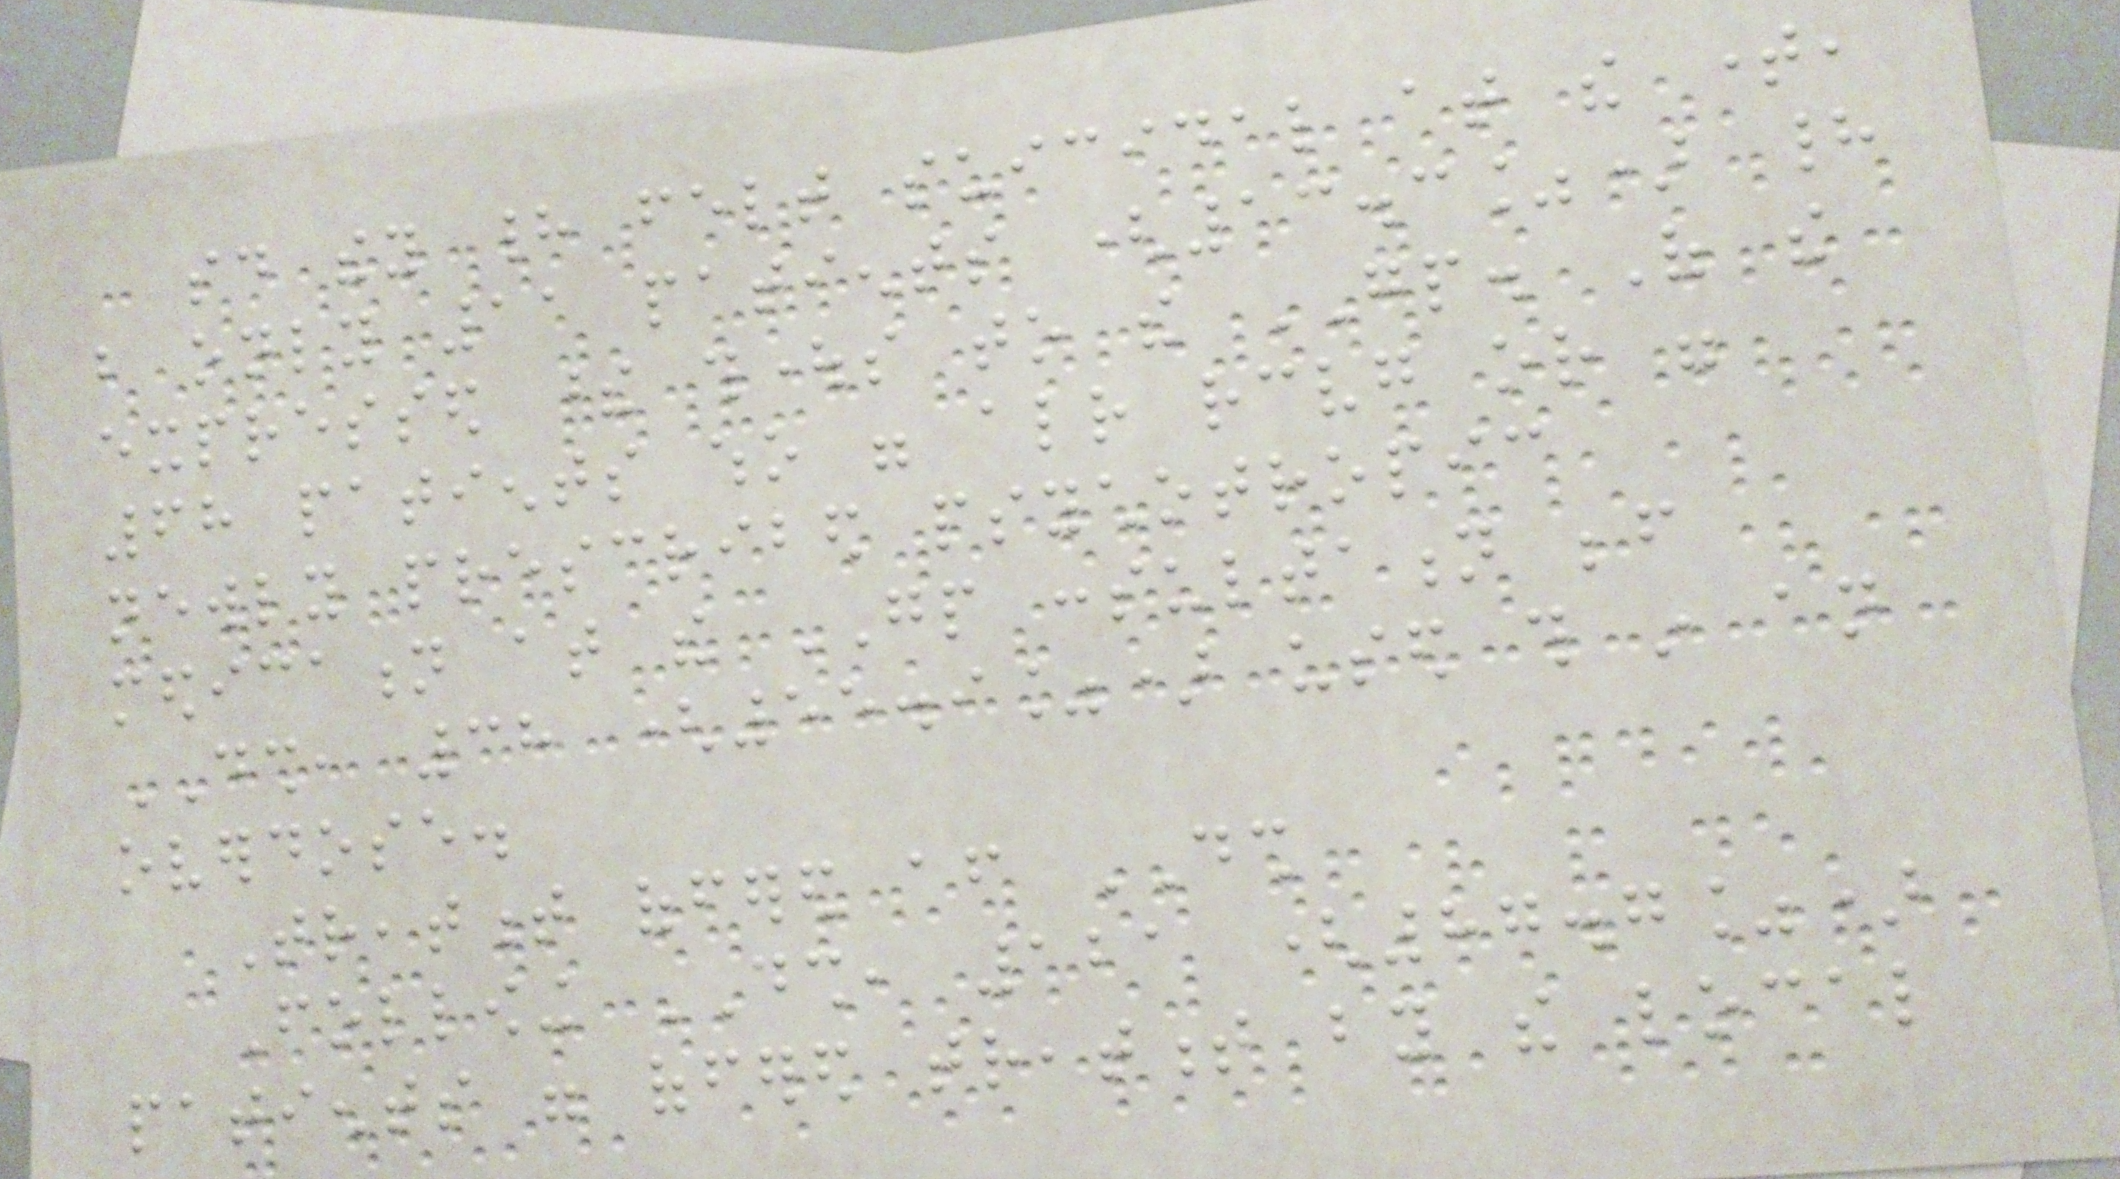said they had felt suicidal at the time,
but only 11 patients (13.3%) had
expressed these thoughts to the GP. Of the
68 patients who were already receiving or were
newly prescribed psychotropic
medication at the GP consultation before
DSH, 38 (55.9%) used this in an
overdose.
Treatment offered after DSH
Following DSH, 121 (87.7%)
patients were offered treatment by the local
